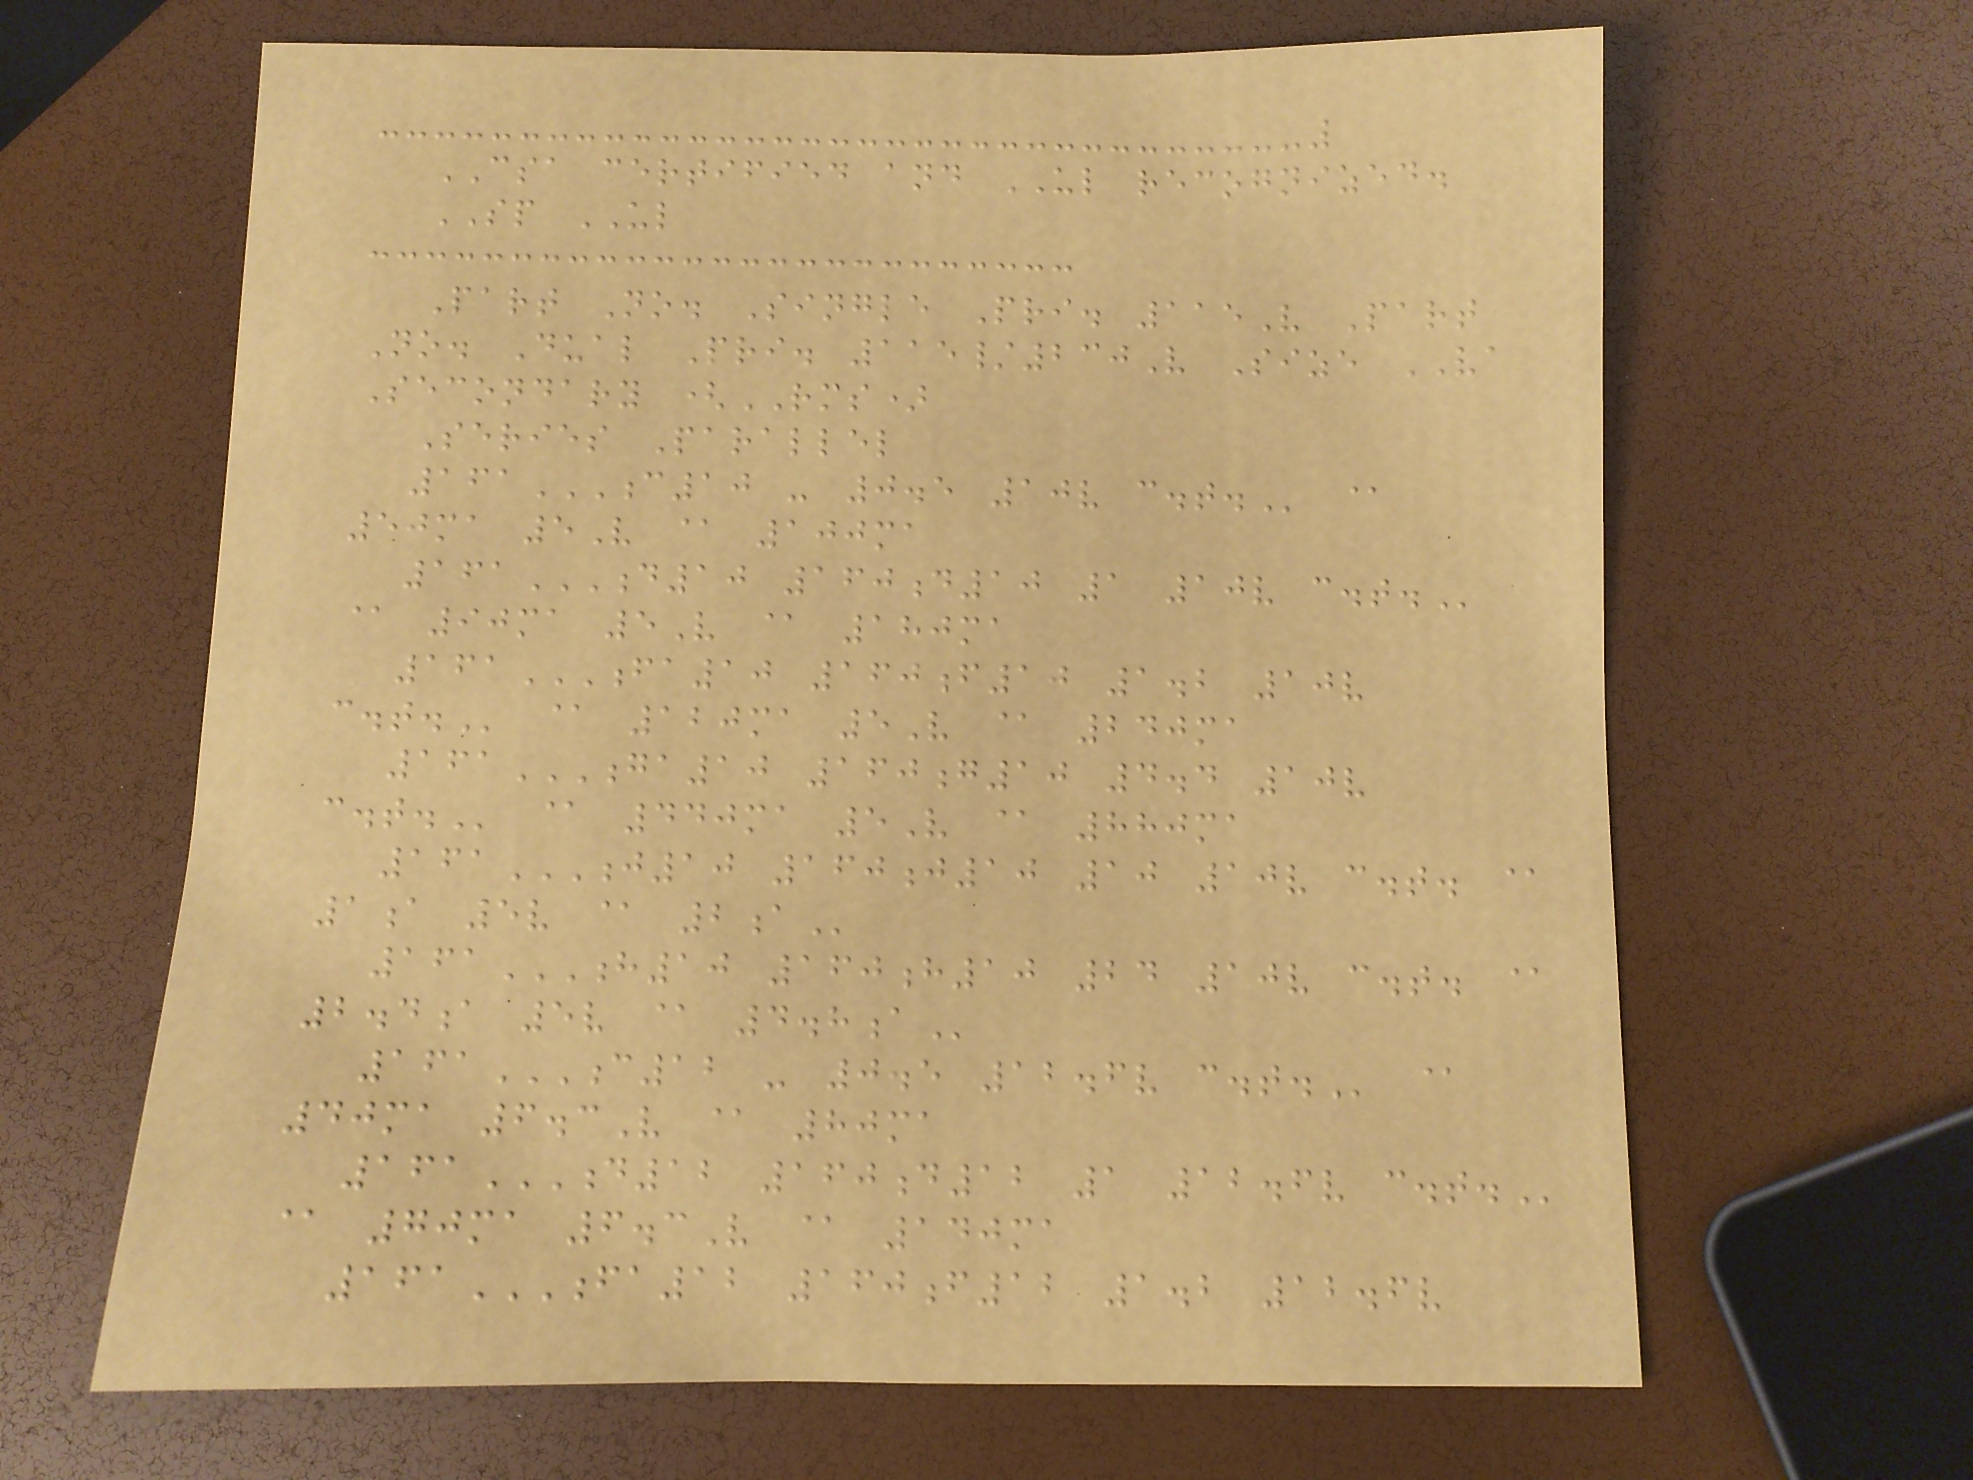CSA certified and UL recognized.
SP UL
Part No. Single Pri. 115V Part
No. Dual Pri. 115/230V Size VA
Secondary (RMS)
Series Parallel
161C10 - 0.5 10V C.T. @
50ma 5V @ 100ma
161D10 160D10 1 10V C.T.
@ 90ma 5V @ 180ma
161FA10 160F10 1.2 10V
C.T. @ 120ma 5V @ 240ma
161GA10 160G10 4.4 10V
C.T. @ 440ma 5V @ 880ma
161J10 160J10 10 10V C.T. @
1A 5V @ 2A
161H10 160H10 24 10V C.T. @
2.4A 5V @ 4.8A
161C12 - 0.5 12.6V C.T. @
40ma 6.3V @ 80ma
161D12 160D12 1 12.6V C.T.
@ 70ma 6.3V @ 140ma
161FA12 160F12 1.2 12.6V
